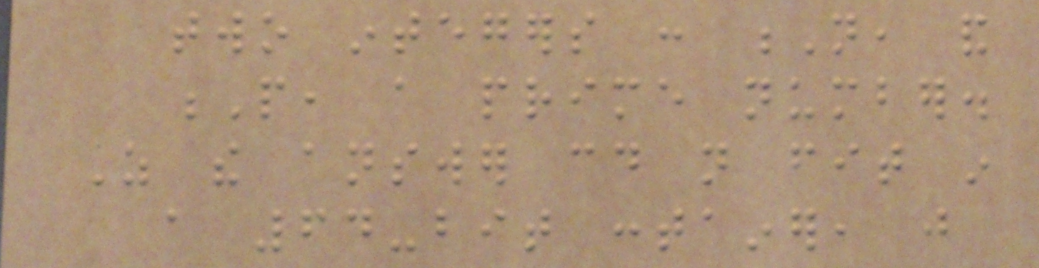two integers : N, and
P, a prime number.
As the answer could not fit in
a 64-bit container, just
